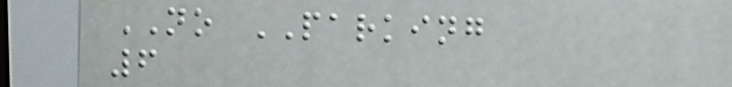NO PARKING
6
